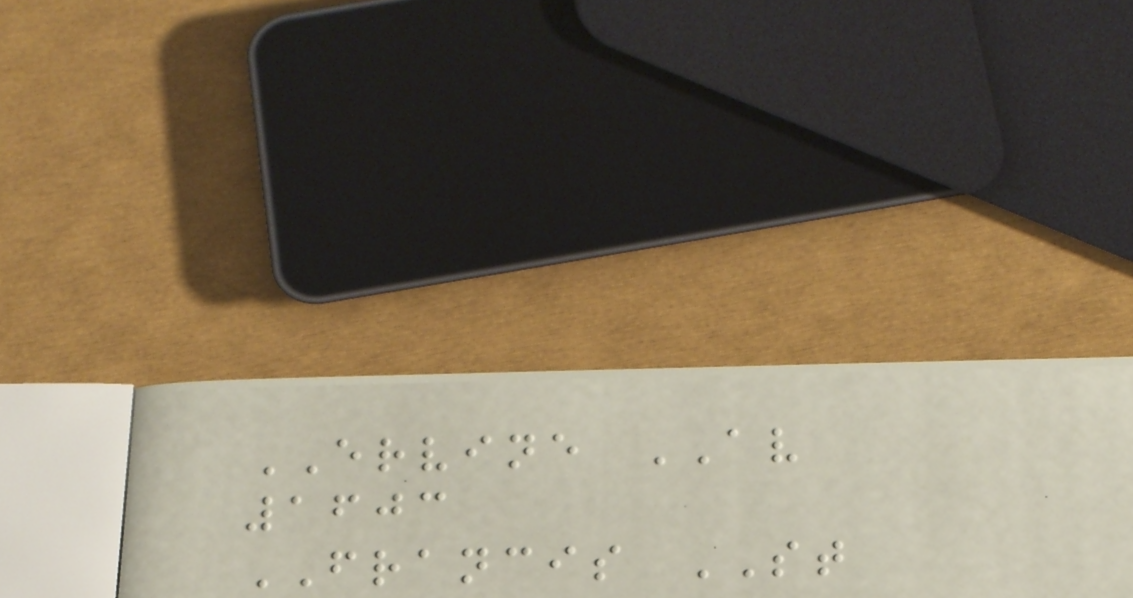ERVINE AV
1603
FRANCIS ST
